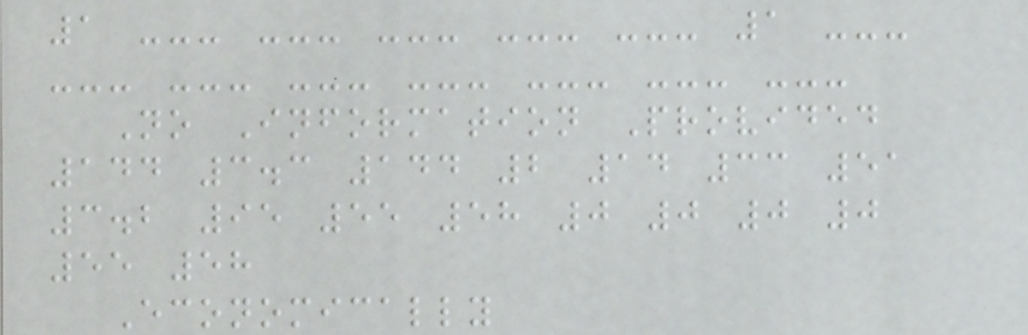1 --- --- --- --- --- 1 ---
--- --- --- --- --- --- ---
No Information Provided
144 3.3 144 2 14 33 51
3.2 95 55 58 0 0 0 0
55 58
Economically
